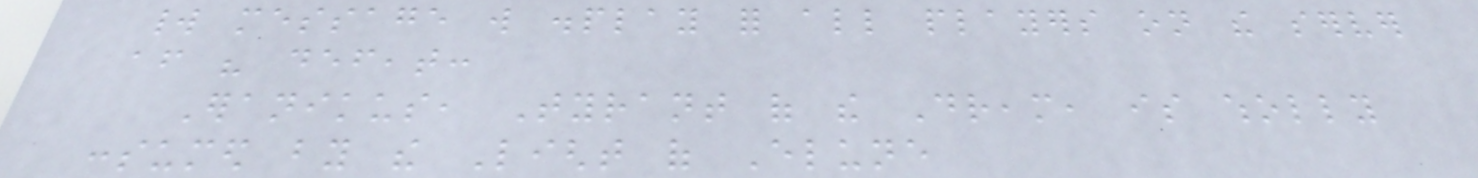world message will display for all players on the server
after his defeat:
Eranikus, Tyrant of the Dream, is wholly
consumed by the Light of Elune
